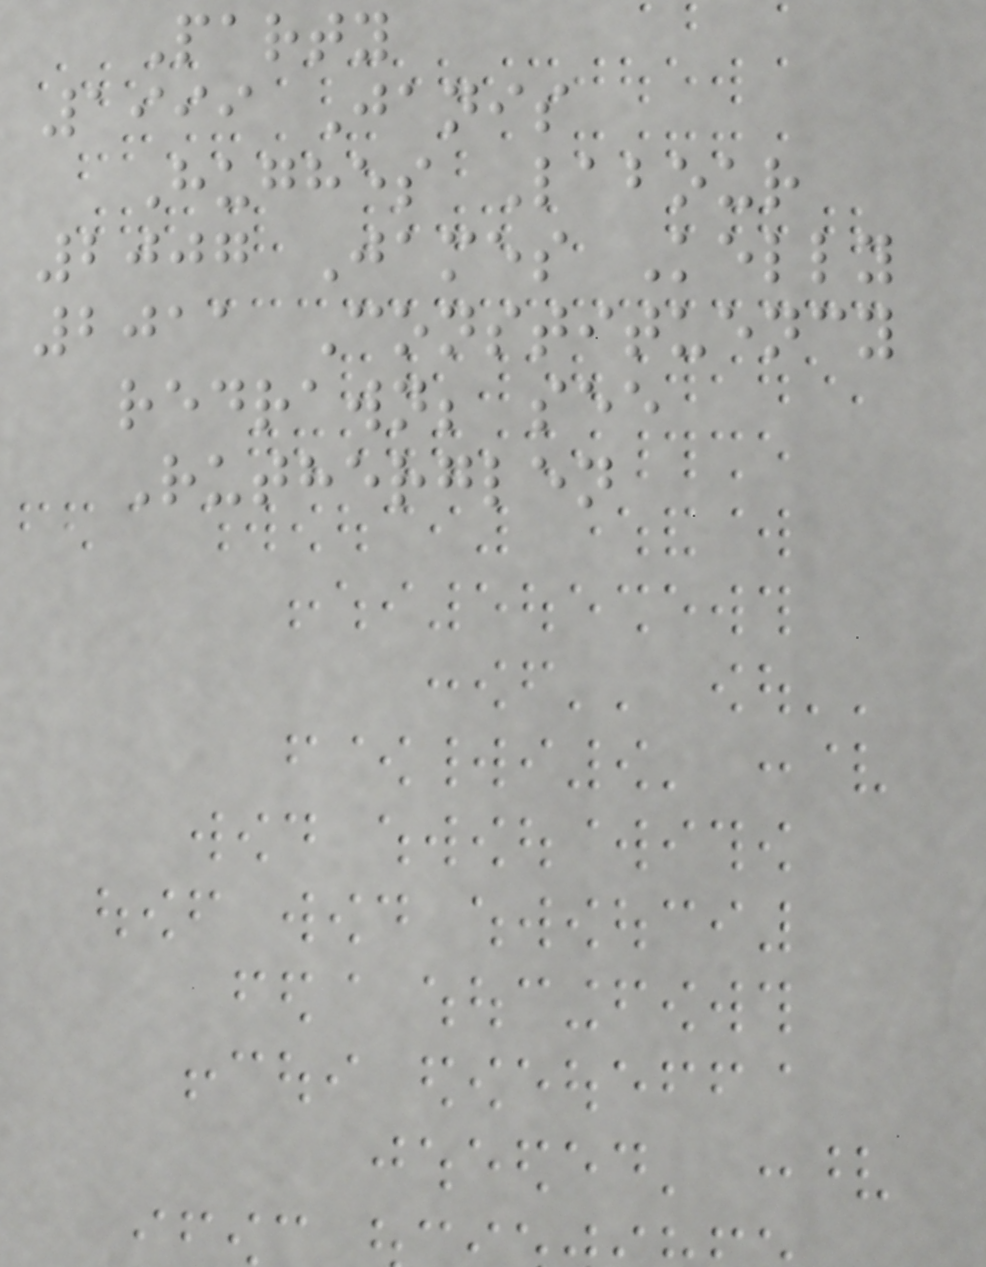Party
1999 Janis
Hughes Labour
2007 James Kelly
2011 Constituency
redrawn; see
Rutherglen
